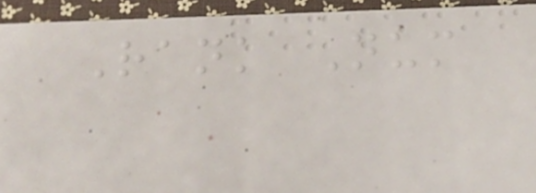Rank Num
